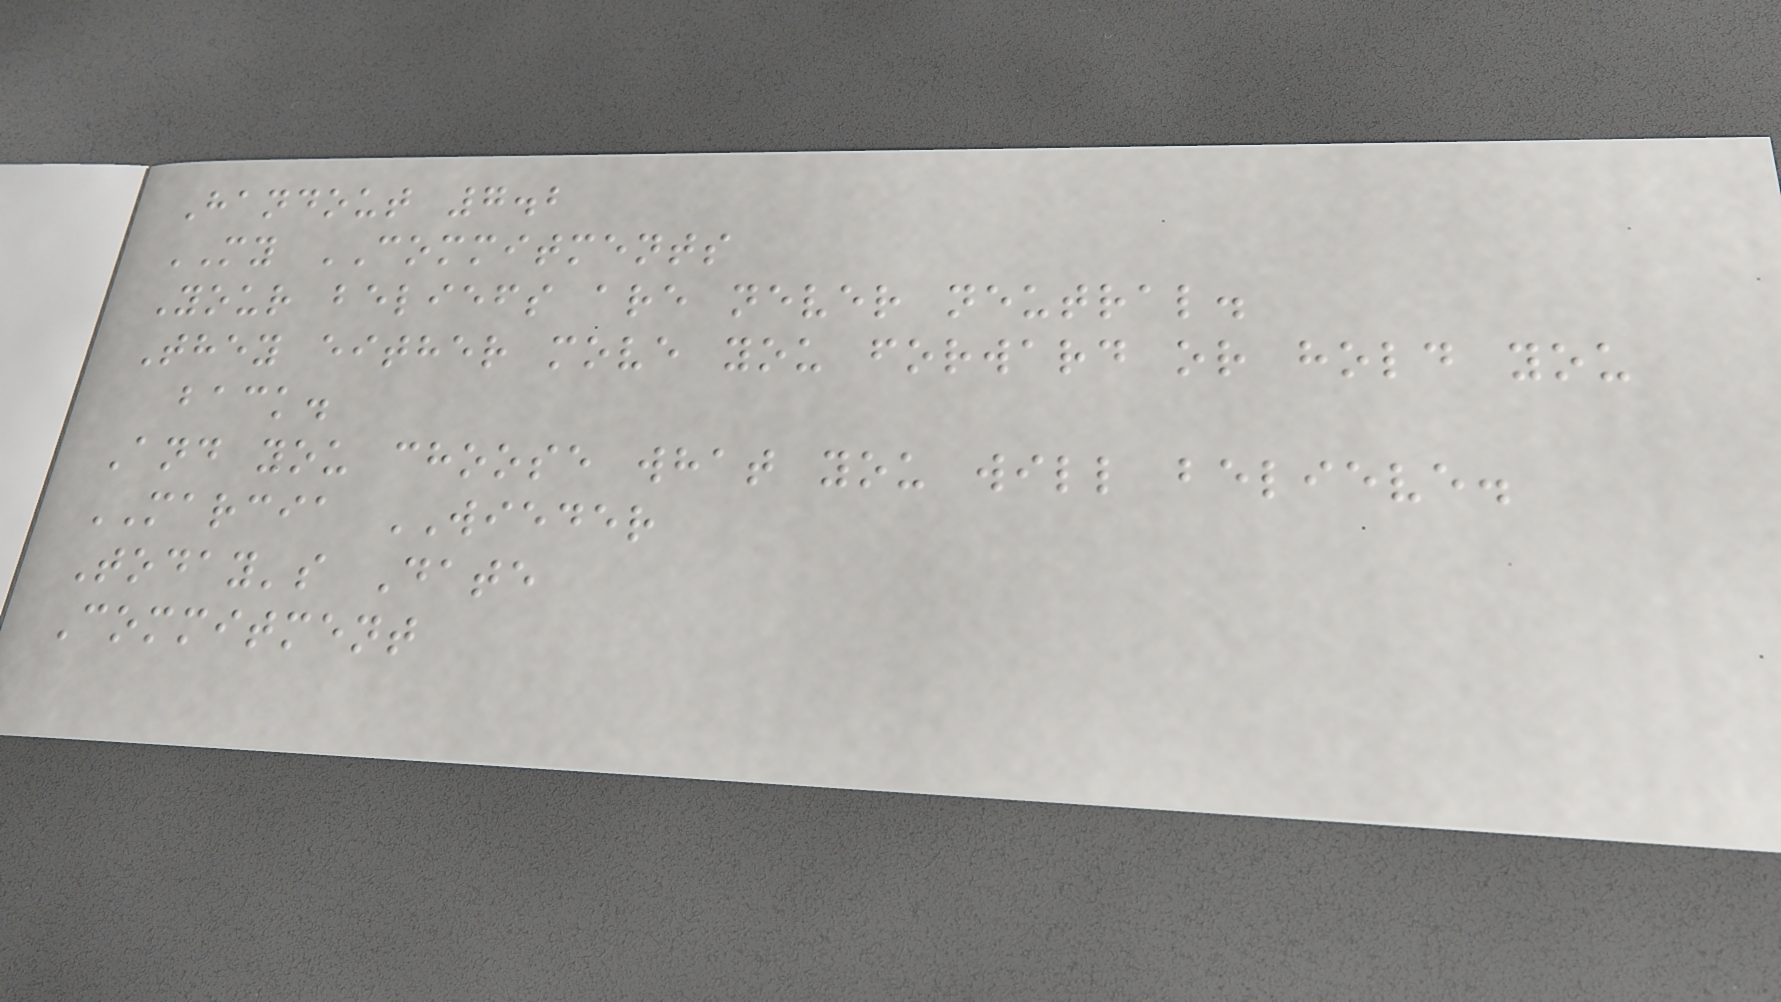Handout 7.2
MY COMMITMENTS
Your beliefs are never neutral.
They either move you forward or hold you
back.
And you choose what you will believe.
MARCIA WIEDER
Today's Date
Commitment
